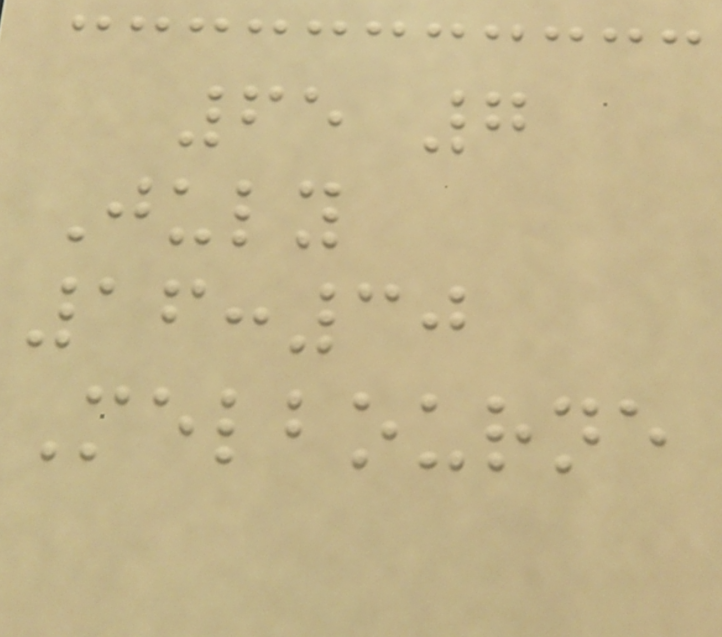65 7
July
16:30
Melbourne
